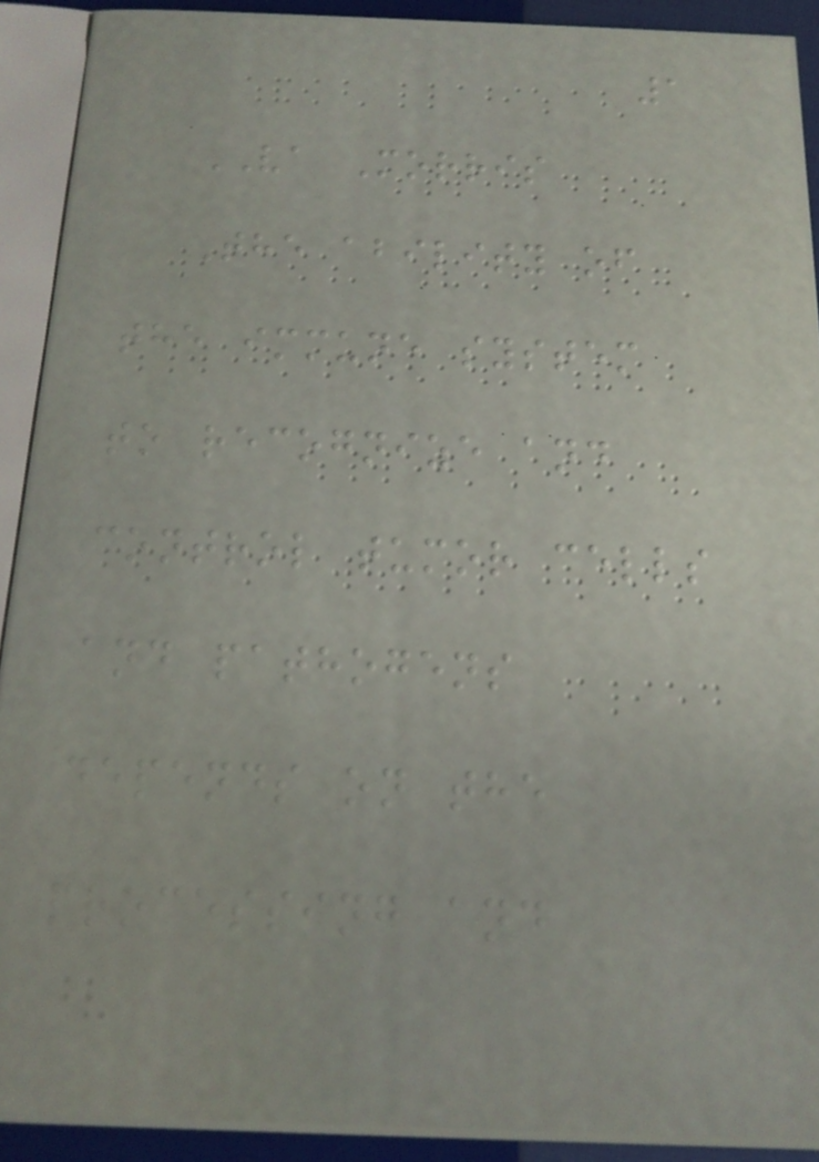1
VA Morris
The ability of
the immune system
to recognize and
control tumor cells
and pathogens
depends on the
processing and
